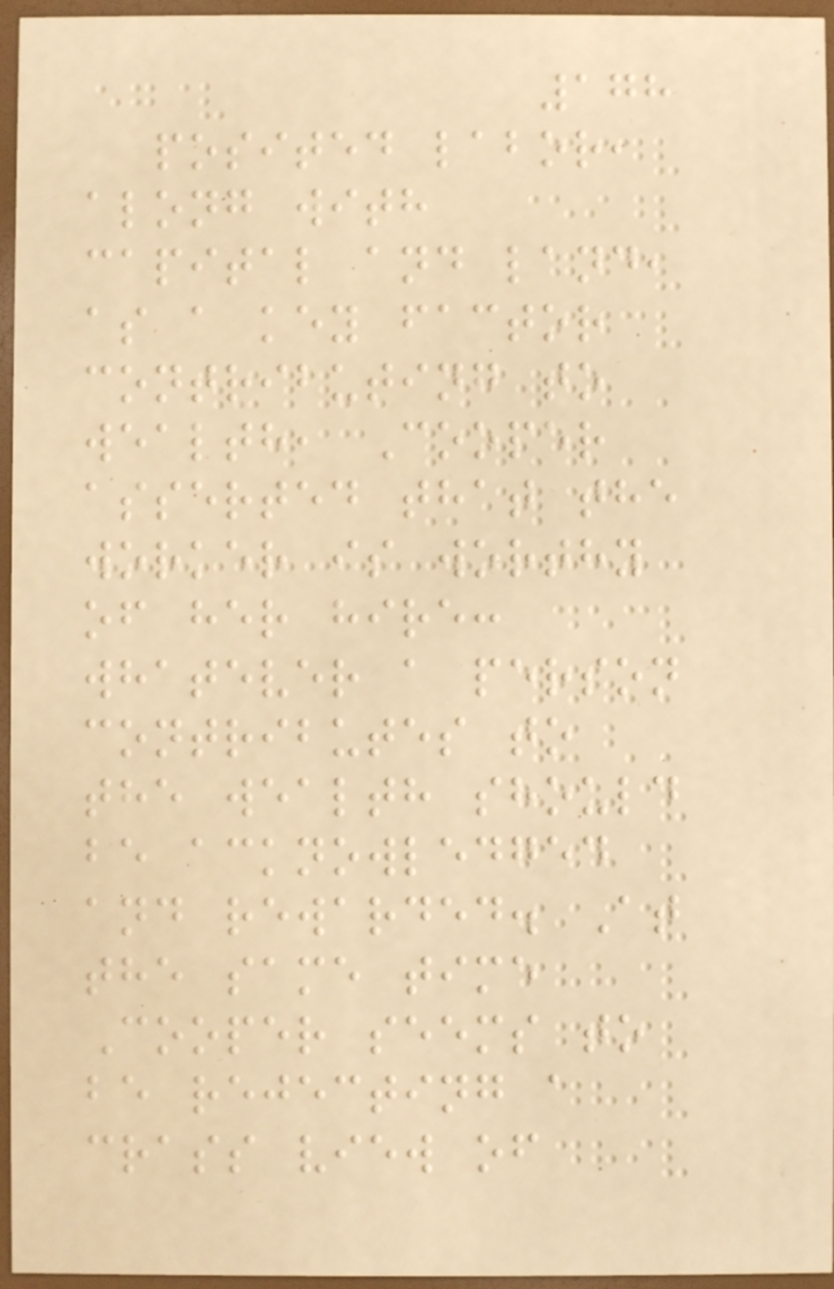178
posited labor,
along with
capital and land,
as a key factor
contributing to
wealth, Cooper
asserted that the
worker is worthy
of her hire:
whatever a person
contributes to
the wealth should
be acknowledged
and rewarded. At
the same time
Cooper seems to
be rejecting a
crass view of
